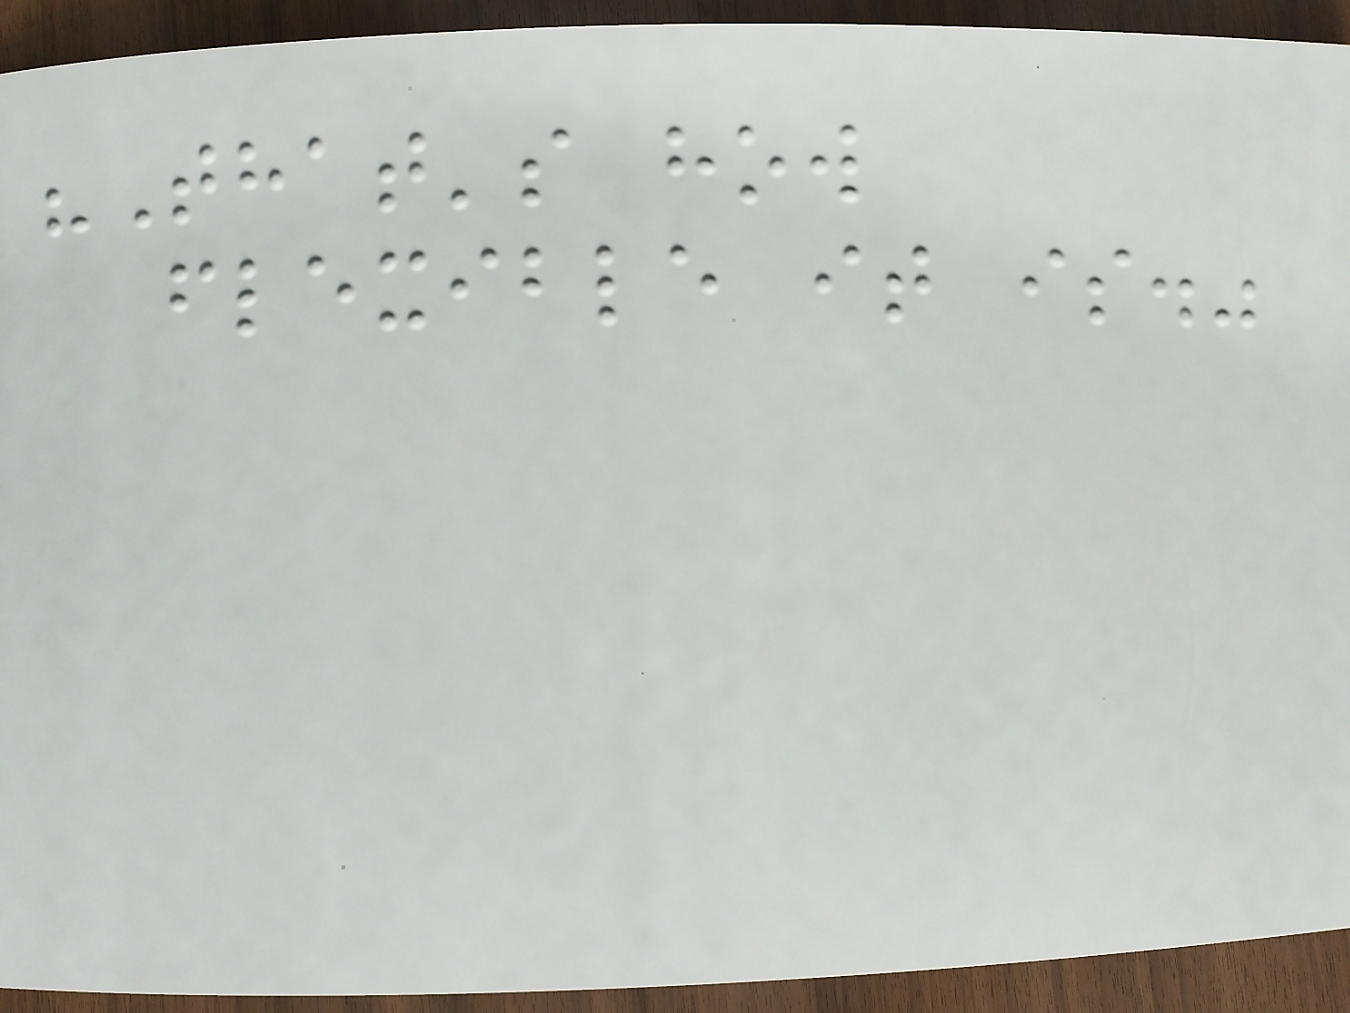"That's how
flexible it is."
